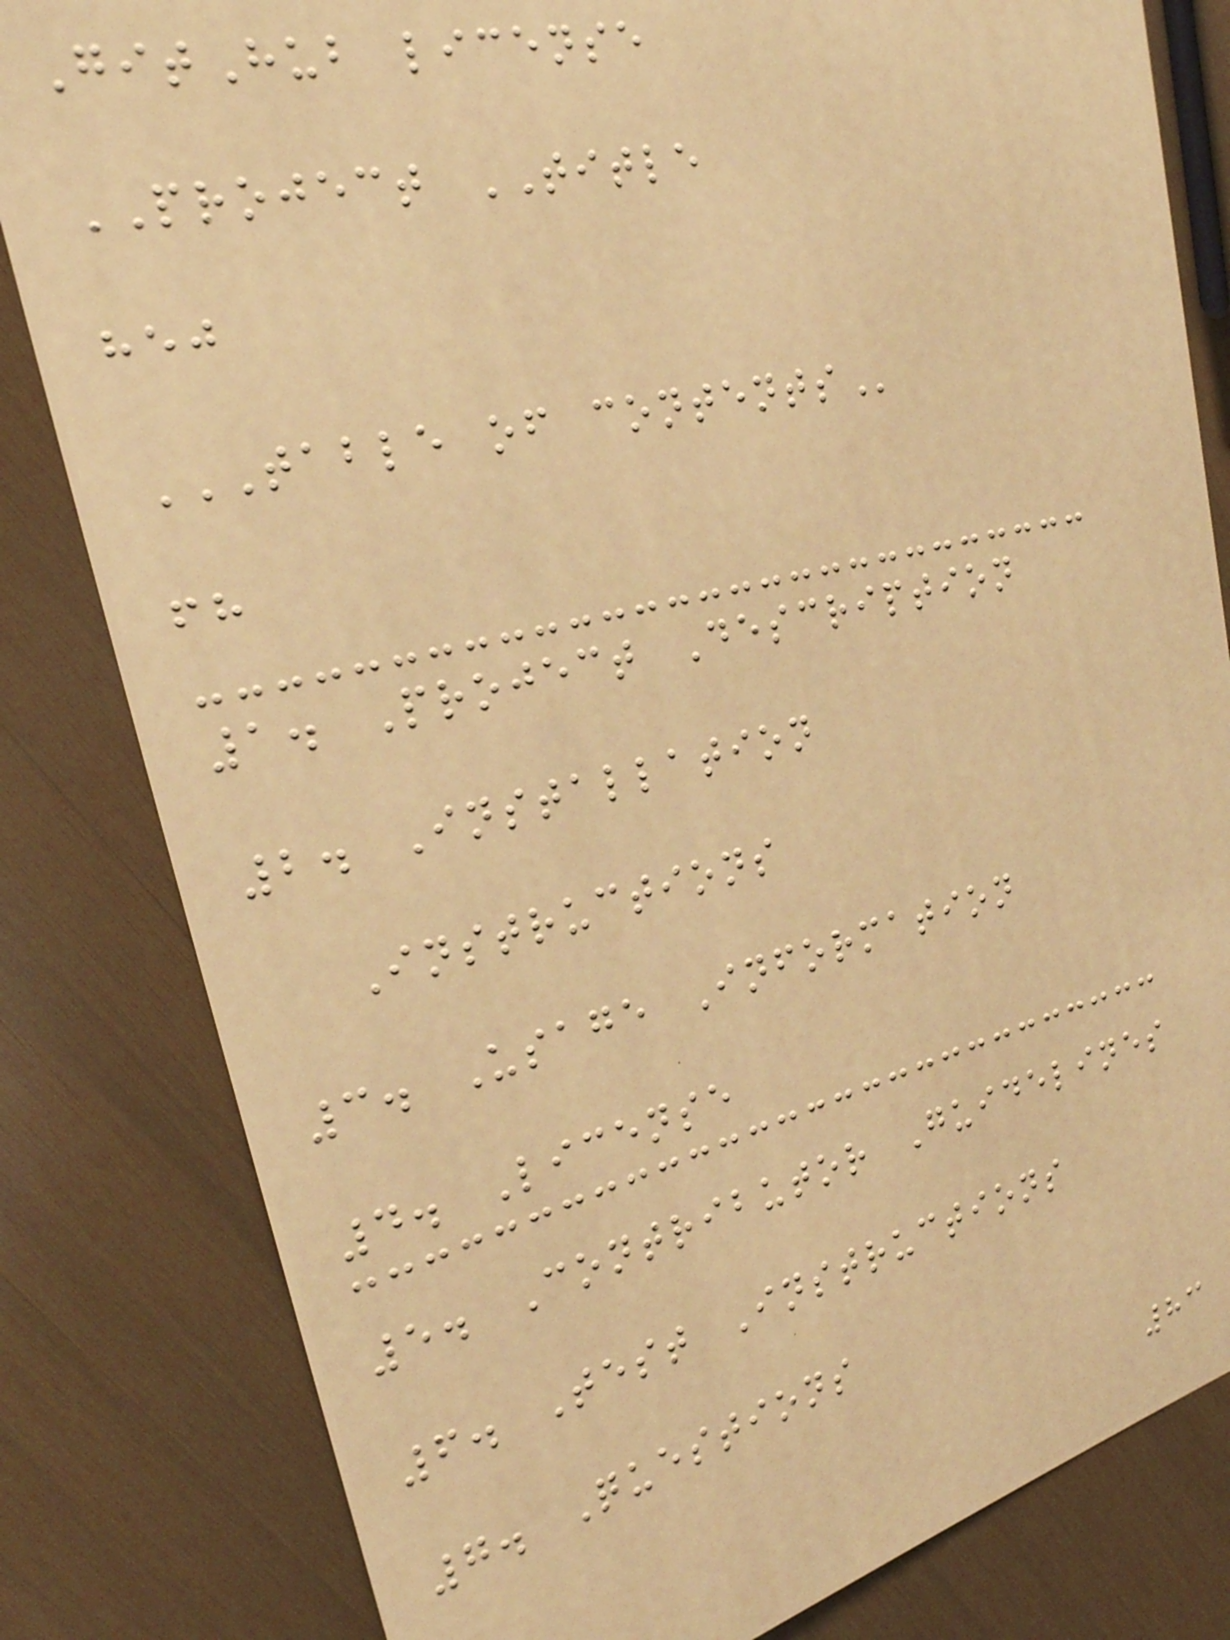GitHub license
PROJECT TITLE
hej
TABLE OF CONTENTS
fh
1. Project Description
2. Installation
Instructions
3. Usage Information
4. License
5. Contributor Guidelines
6. Test Instructions
7. Questions
83
